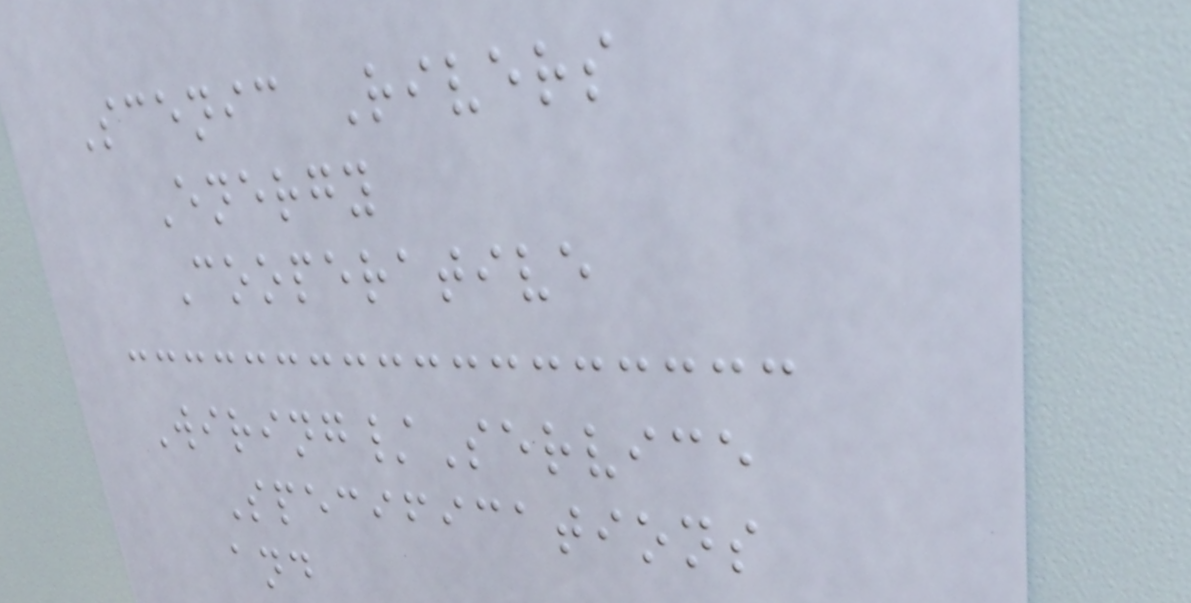Scenic Rivers
Energy
Cooperative
Wiring/Service
Specifications
and
